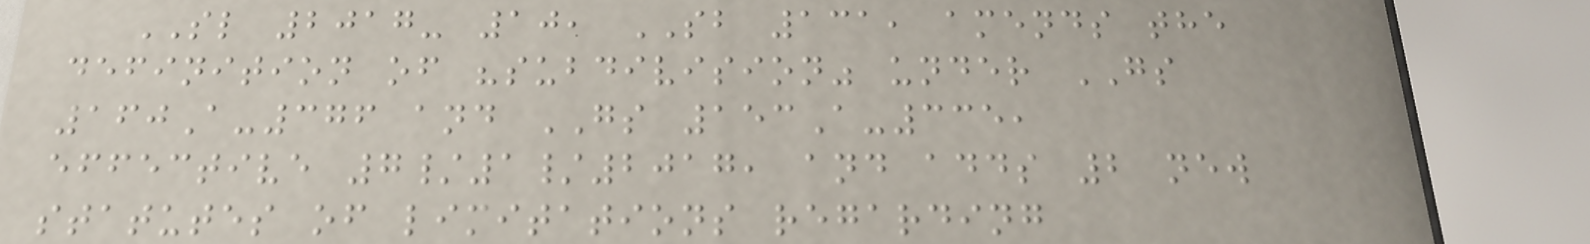SL 2017- 10, SB 131, amends the
definition of "subdivision" under GS
160A-376 and GS 153A-335,
effective 7/1/2017, and adds 2 new
statutes of limitations regarding
